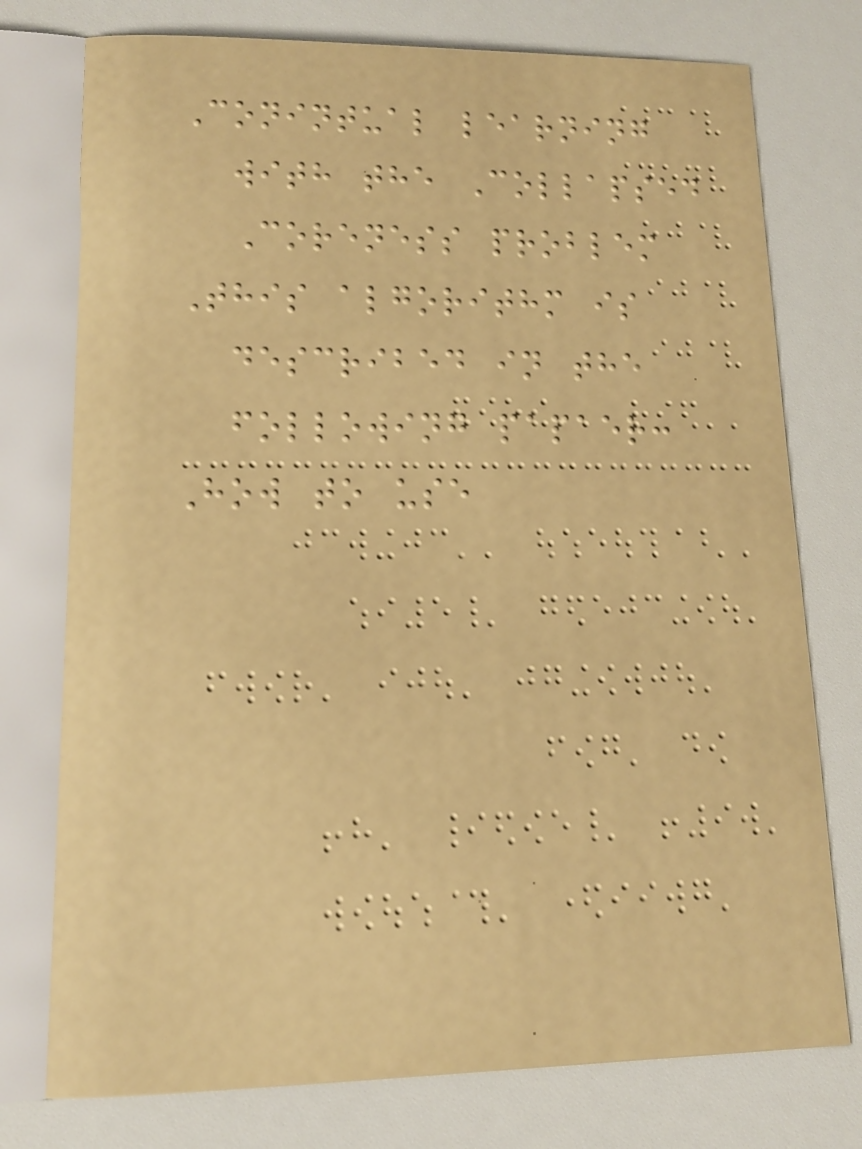Conintual learning
with the Collapsed
Coreness problem
This algorithm is
described in the
following papaer:
How to use
